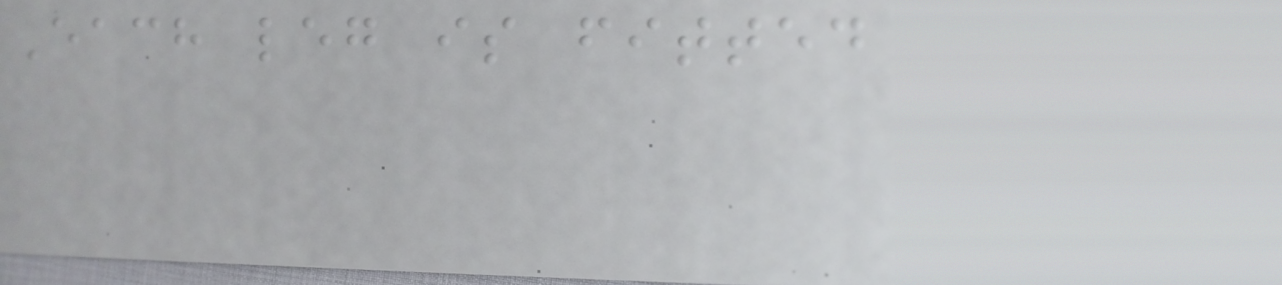Each leg is fitted
